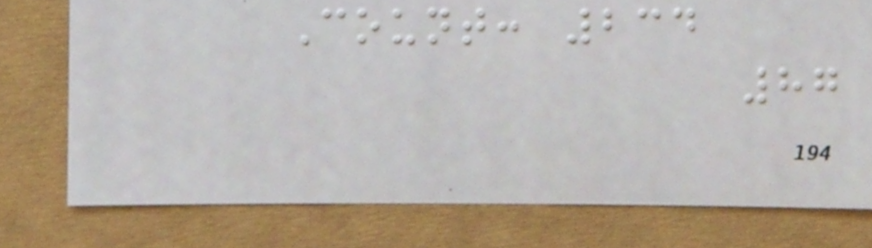Count: 234
87
